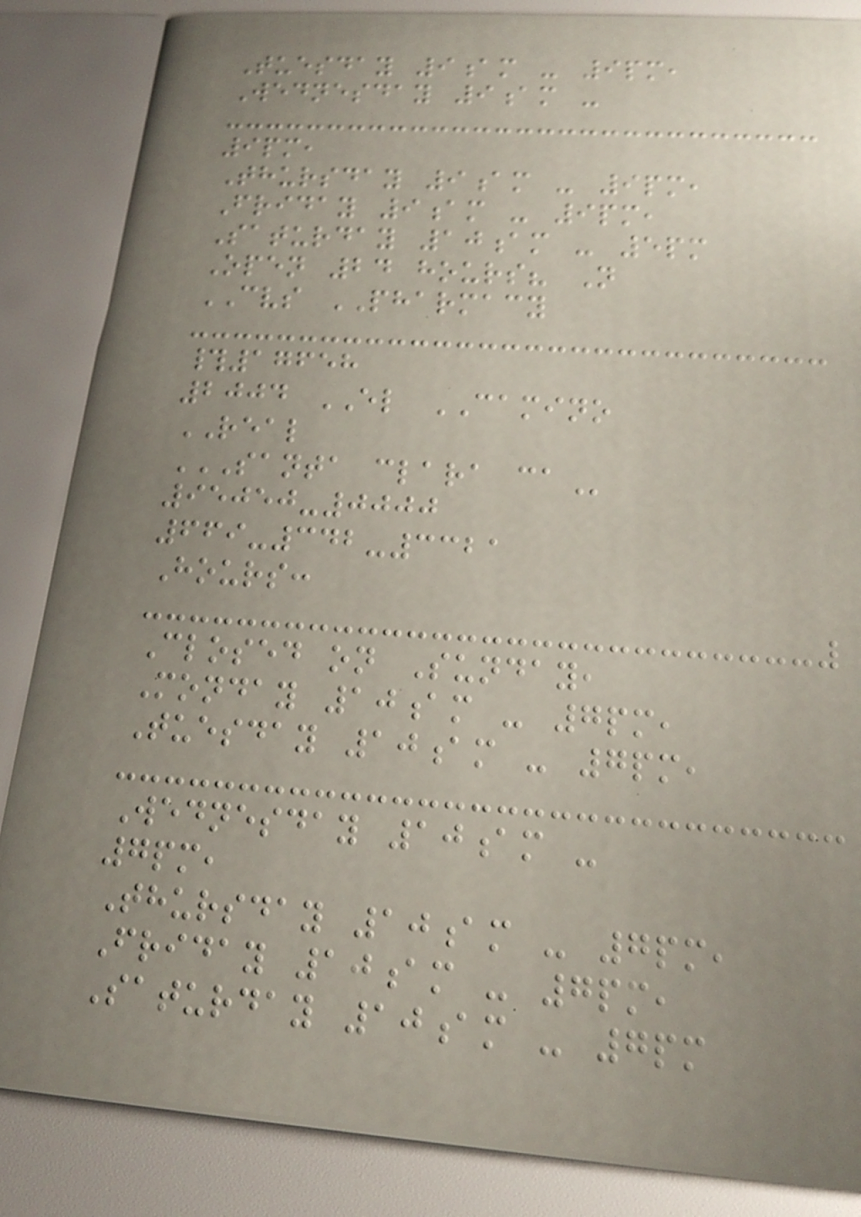Tuesday 9am - 9pm,
Wednesday 9am -
9pm,
Thursday 9am - 9pm,
Friday 9am - 9pm,
Saturday 10am - 5pm
Open 24 hours? N
CVS PHARMACY
#17658
2004 EL CAMINO
REAL
SANTA CLARA CA
95050-0000
669-342-3321
Hours:
Closed on Sunday,
Monday 10am - 7pm,
Tuesday 10am - 7pm,
Wednesday 10am -
7pm,
Thursday 10am - 7pm,
Friday 10am - 7pm,
Saturday 10am - 7pm
